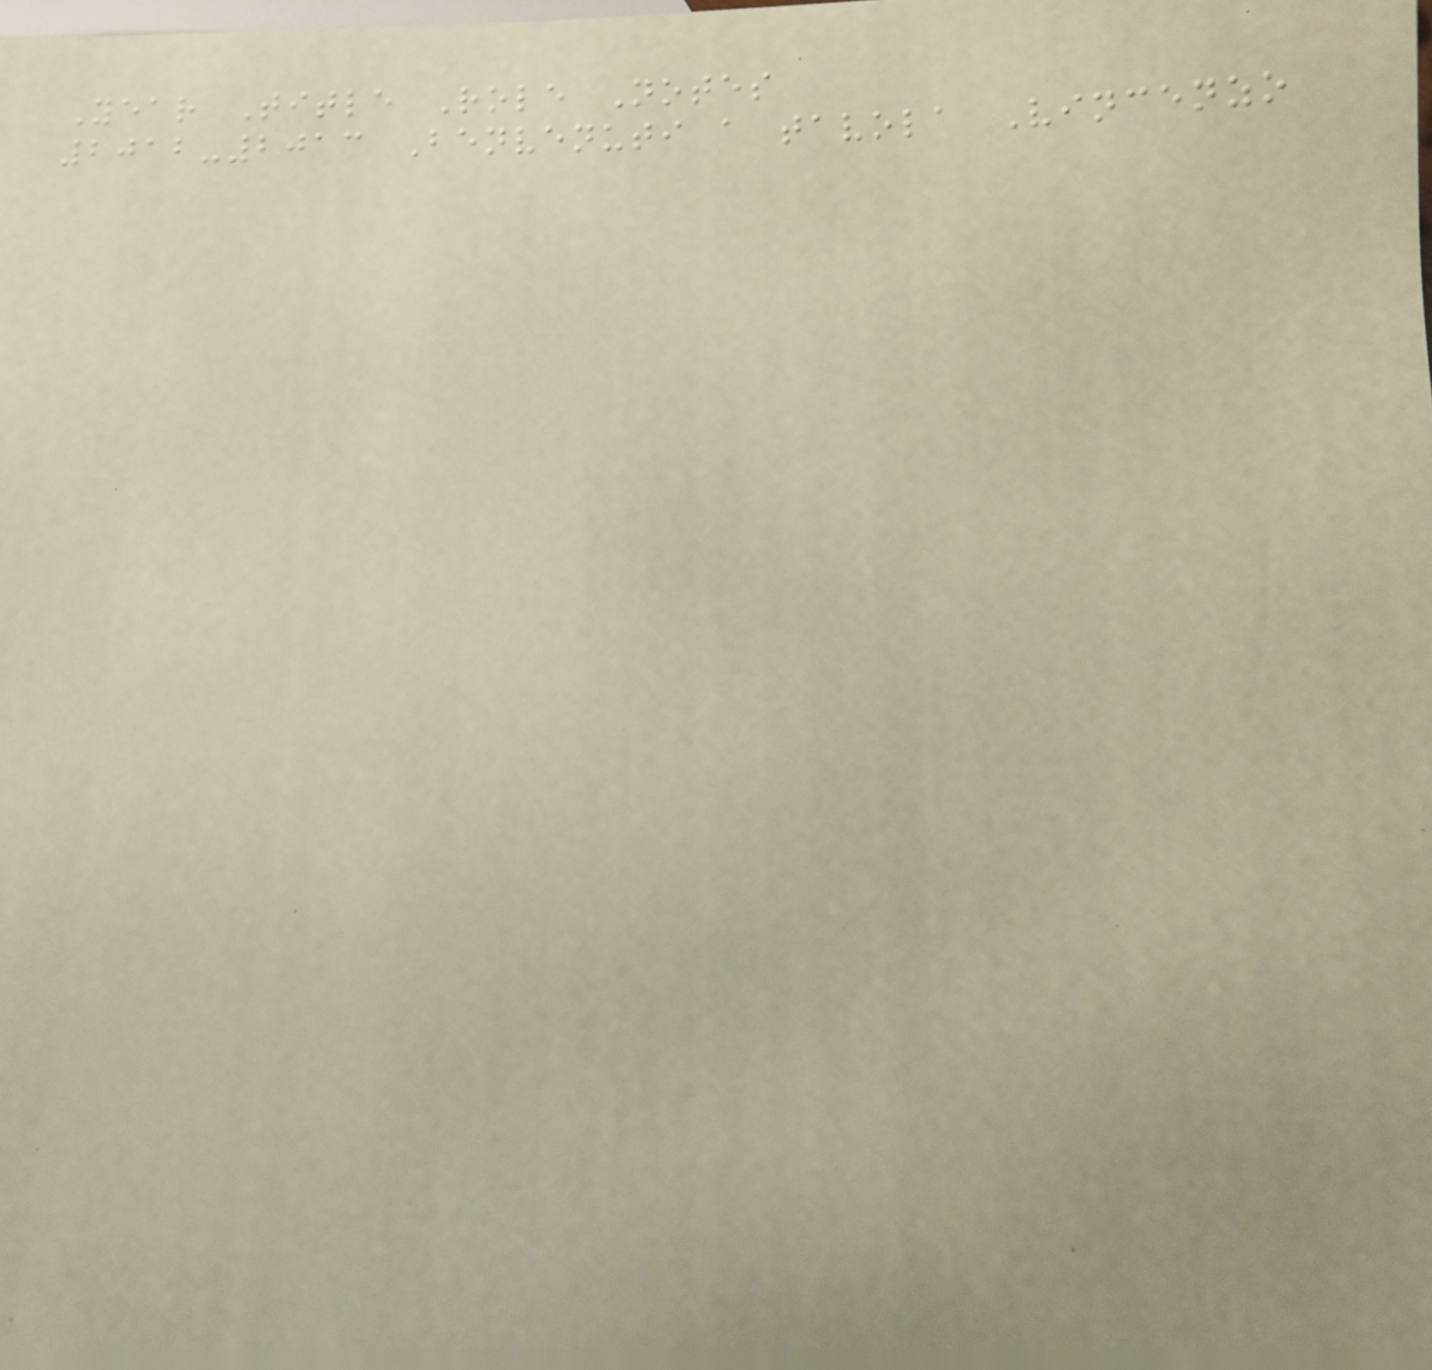Year Title Role Notes
2012-2013 Benvenuti a tavola Vincenzo
